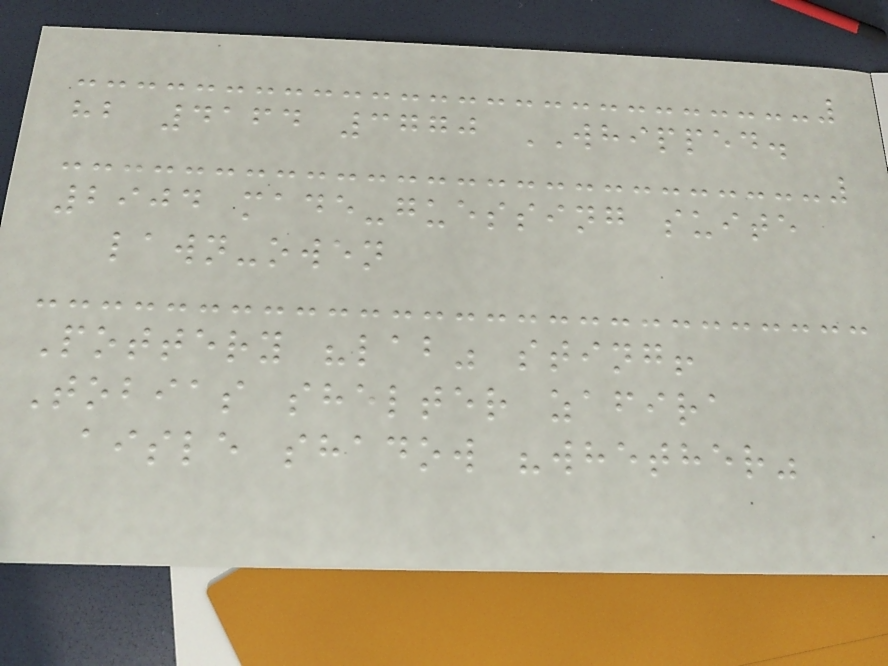hb 4164 3770 WHIPPED.
2904 made-guessing suite
lawn-owen
Pottery "lab" sting!
Tobias shelter zafira
aisle shadow "whether"
